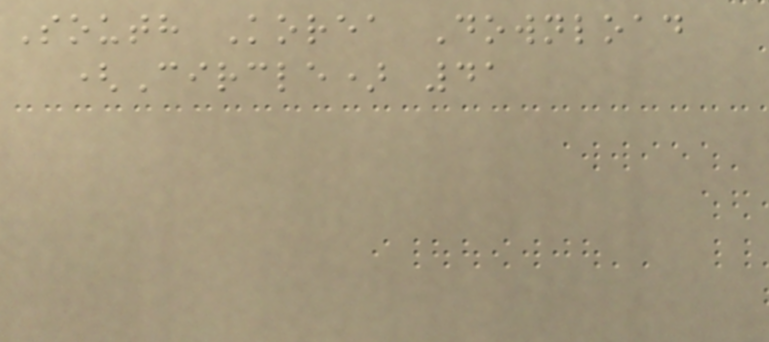South Korea Download
(Circle) 41
